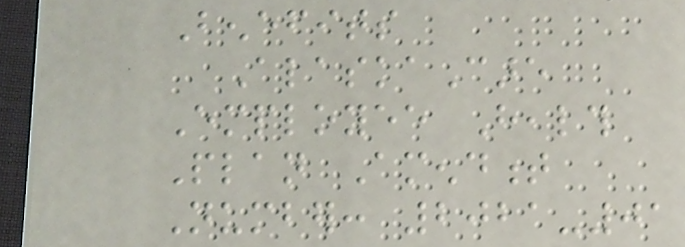Benefits
AlaskaCare
Employee Health
Plan Amendment
Number: 2021-01
